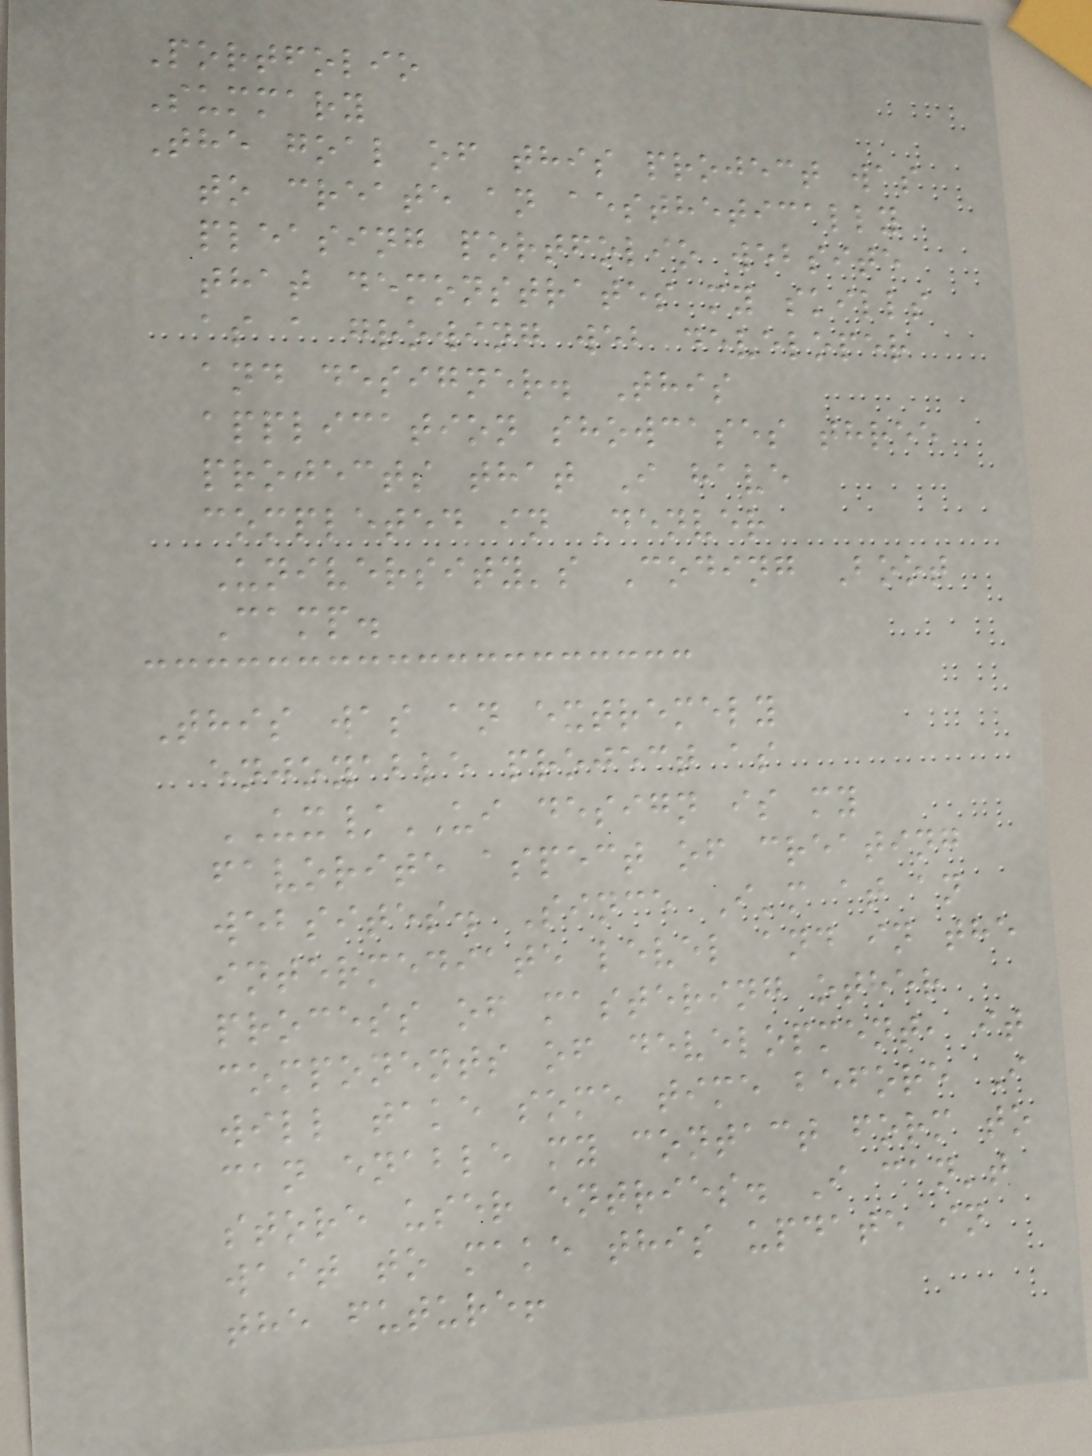Portfolio
Summary
The goal of this project was
to create an aesthetically
pleasing portfolio website
that demonstrates my skills
as a growing web developer
and designer. This
application showcases three
projects that I have
completed in Denver
University's Coding Boot
Camp.
This was an extremely
enjoyable project as
UX/UI design is my
favorite aspect of creating
websites. Since I'm at an
intermediate level and in the
process of mastering other
components of development, it
will take some time before I
can enable my contact form to
store user entries. I can't
wait to make this update in
the future!
